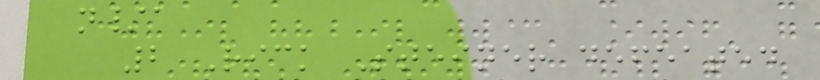n/a
2 Rick Steiner defeated
